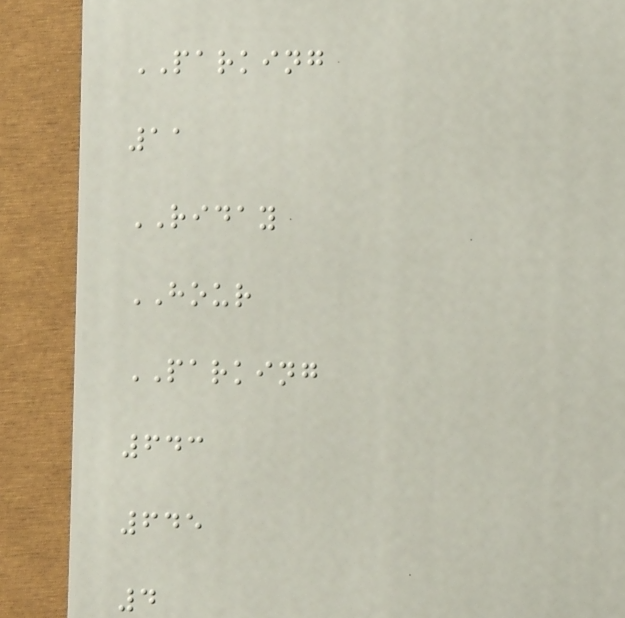PARKING
11
RIDAY
HOUR
PARKING
643
645
4
